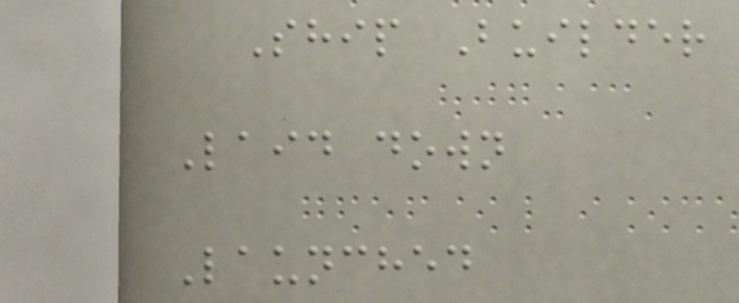Ship Builder
Laid down
Launched
